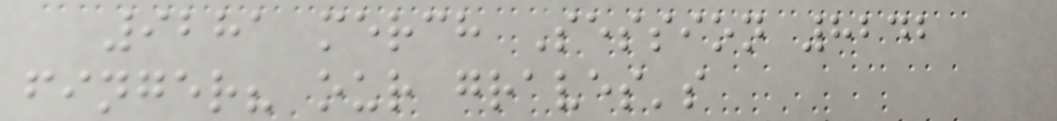9281 merch Session 8242
finger? our graves's
